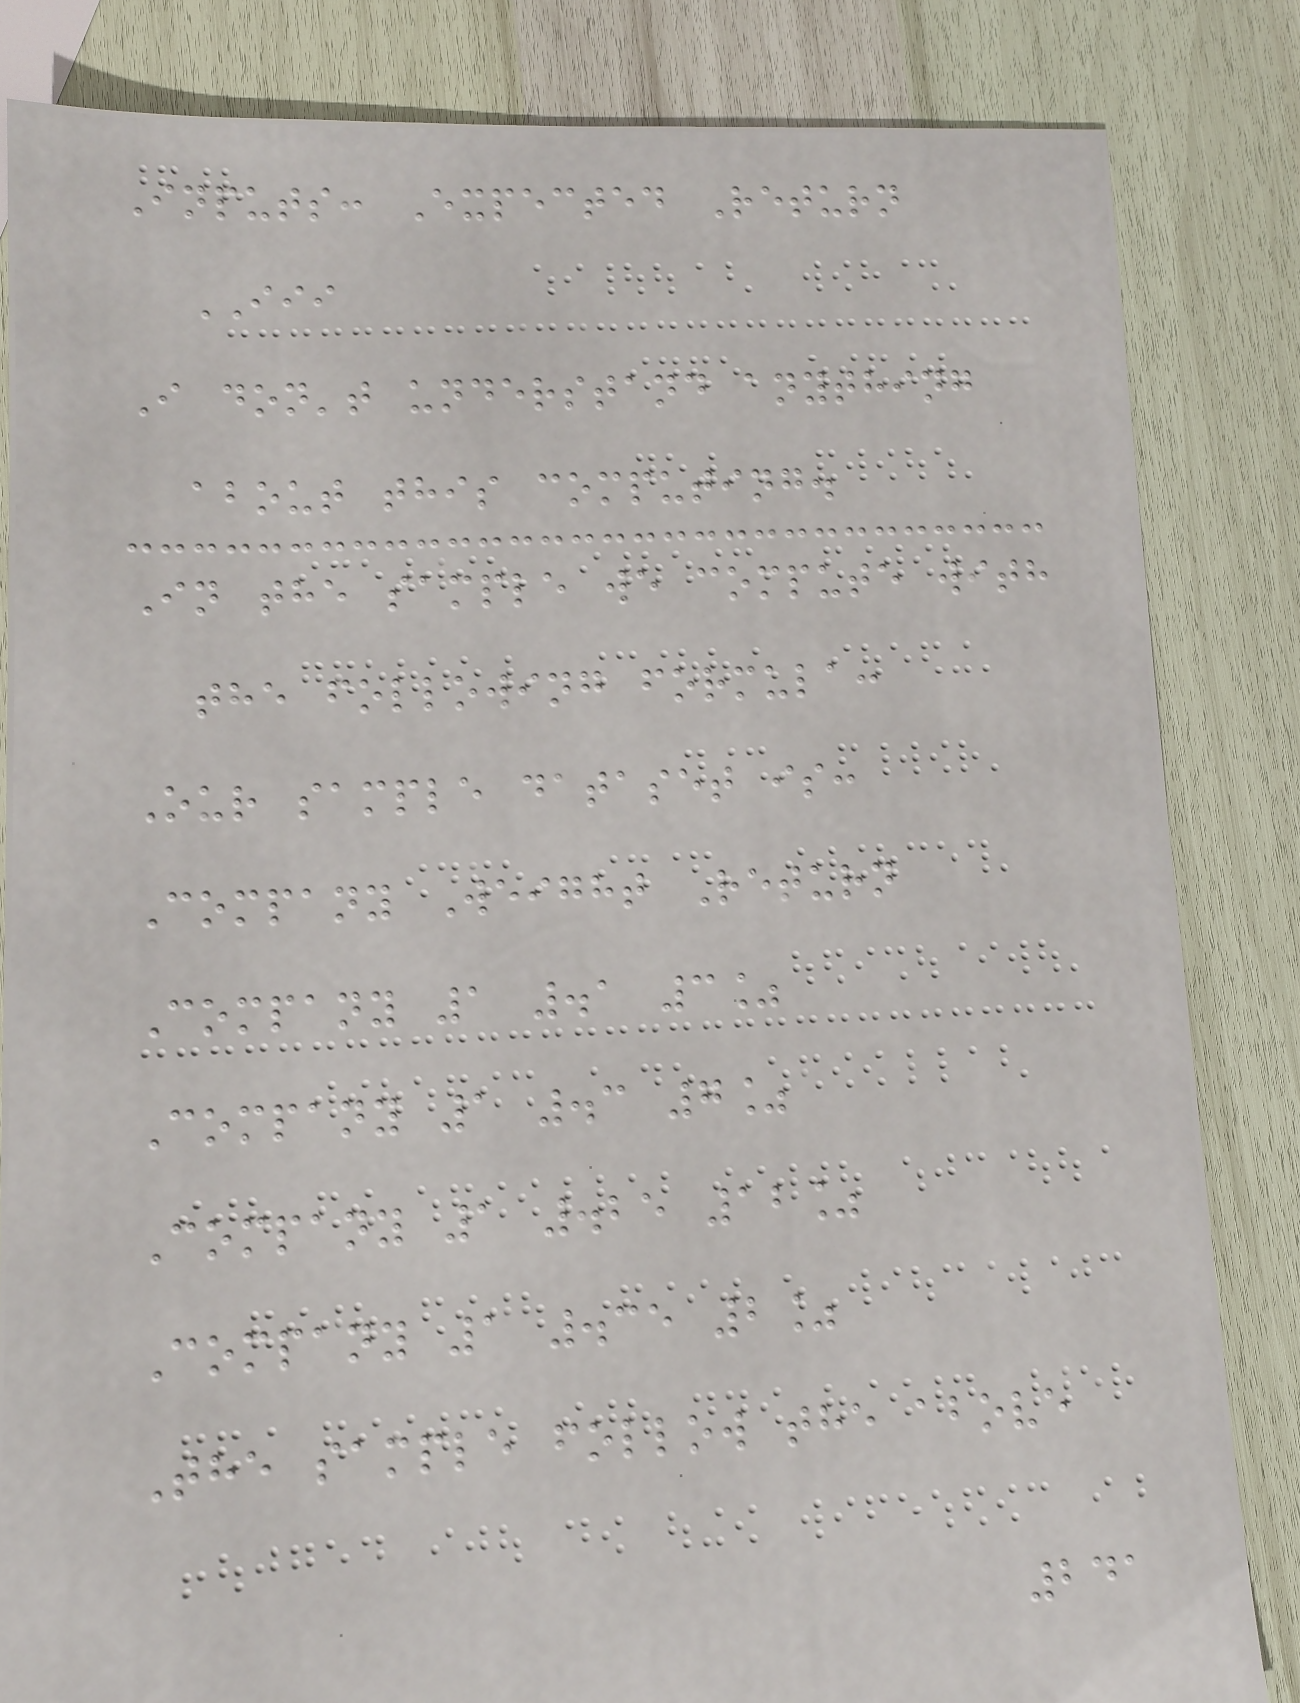Inputs: Expected Return
III
I don't understand anything
about this computing.
In the sample we compute with
the following formula:
Our sample dataset is:
Company Weight Return
Company 1 .1 3%
Company 1 .3 7%
Company 1 .25 12%
Company 1 .35 2%
The sample follow the above
241
